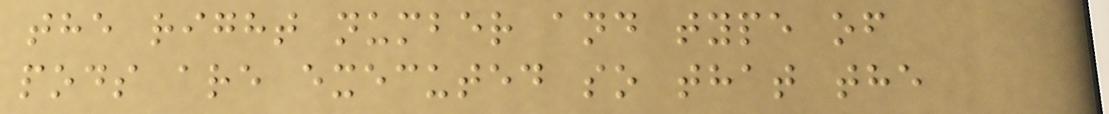the right number and type of
pods are executed so that the
